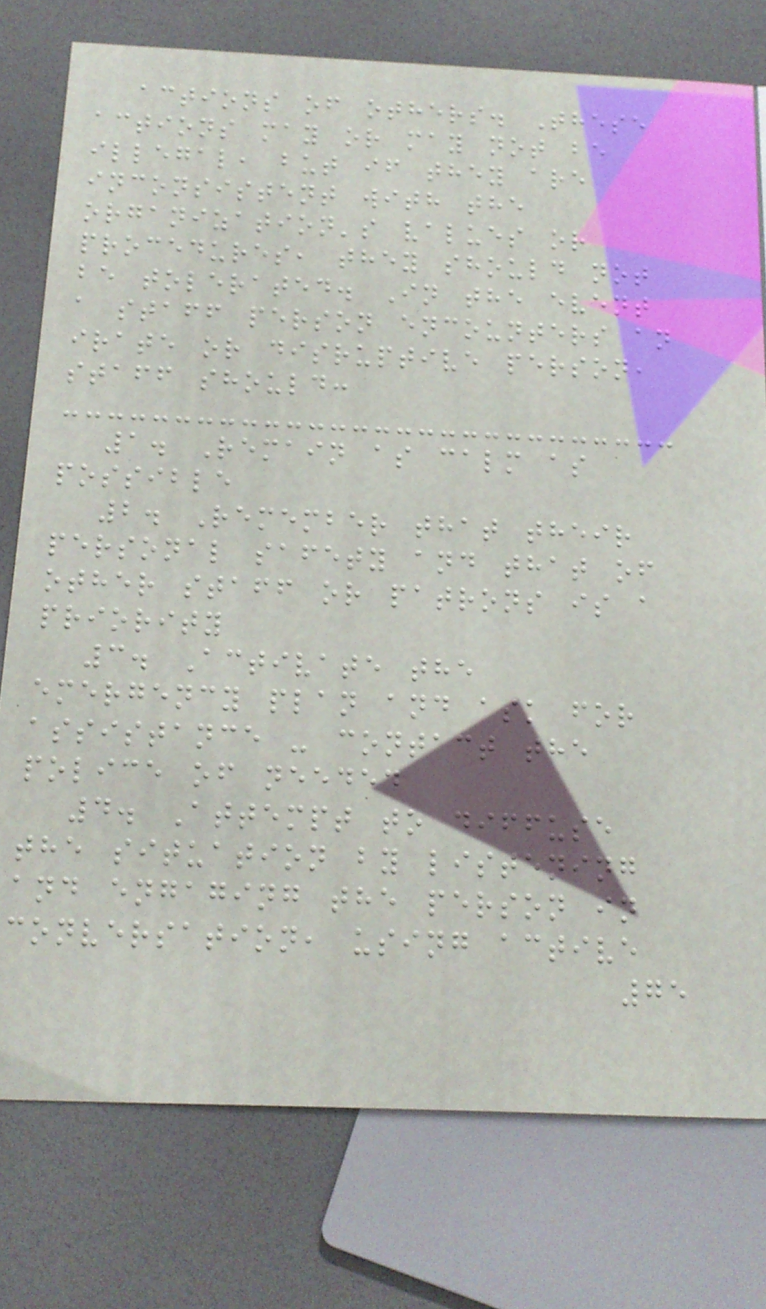actions of others. These
actions may or may not be
illegal, but if they are
inconsistent with the
organization's values or
procedures, they should not
be tolerated. In the event
a staff person encounters an
irate or disruptive person,
staff should:
1. Remain as calm as
possible
2. Remember that their
personal safety and that of
other staff or patrons is a
priority
3. Activate the
emergency plan and ask for
assistance - contact the
police of needed
4. Attempt to diffuse
the situation by listening
and engaging the person in
conversation, using active
75
